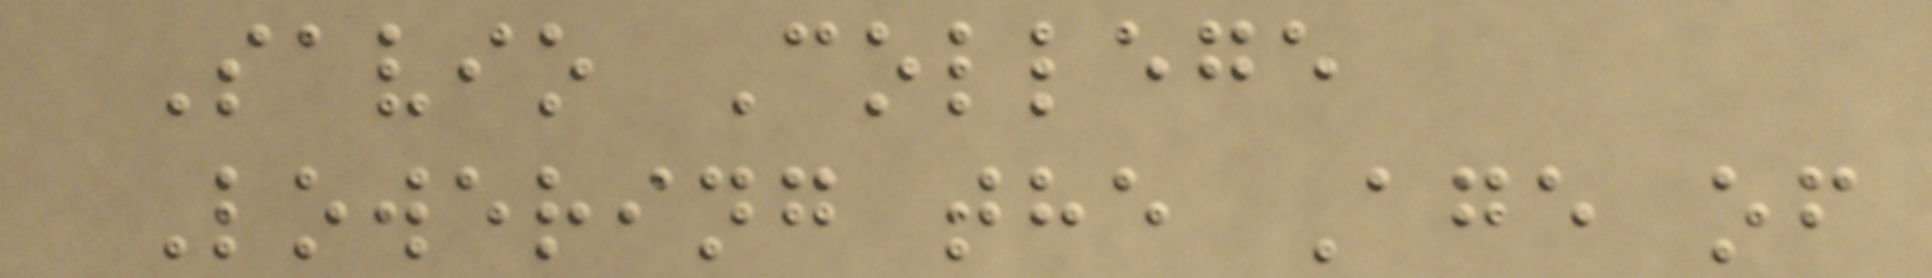Savio College
Lowering the Age of
